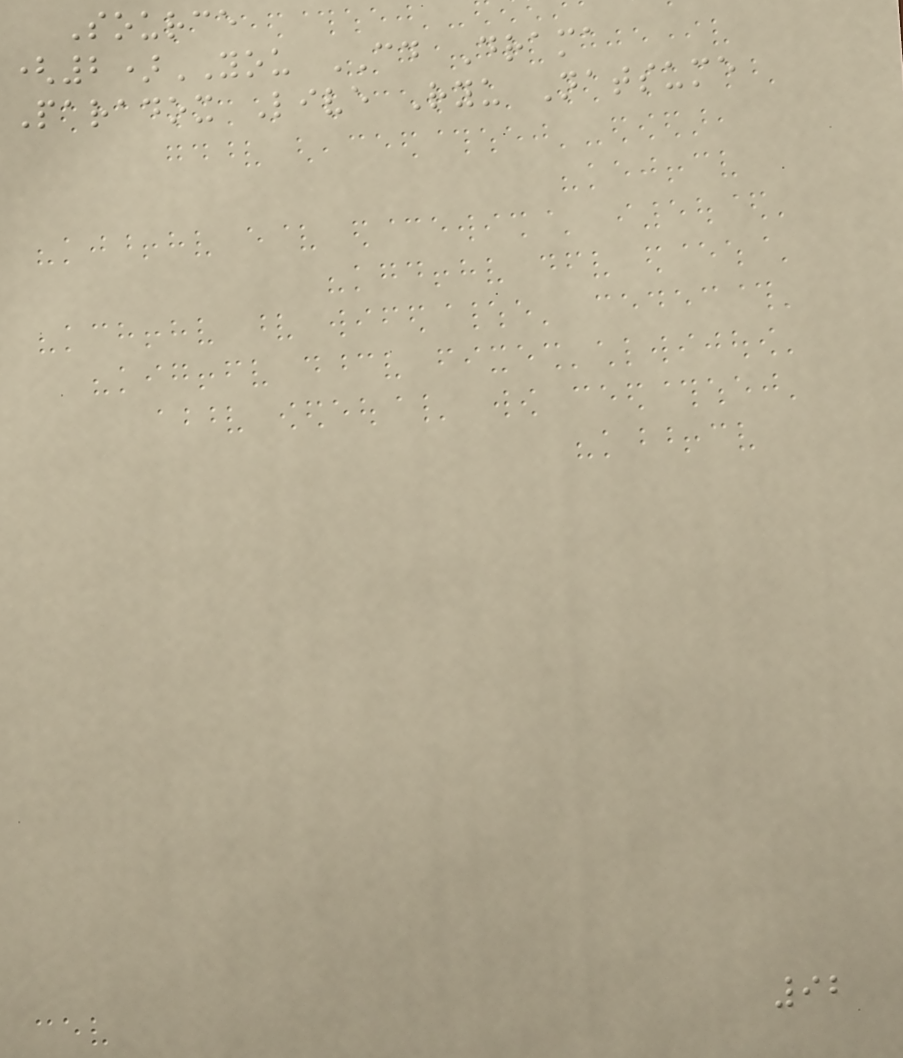Source
(2)YOU CD Drama
Paradox Live Ryu Natsume
92
